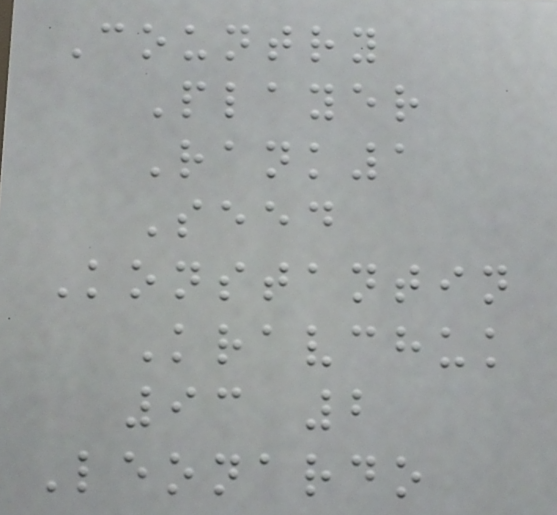Country
Player
Rank1
Seed
Konstantin
Kravchuk
93 2
Leonardo
